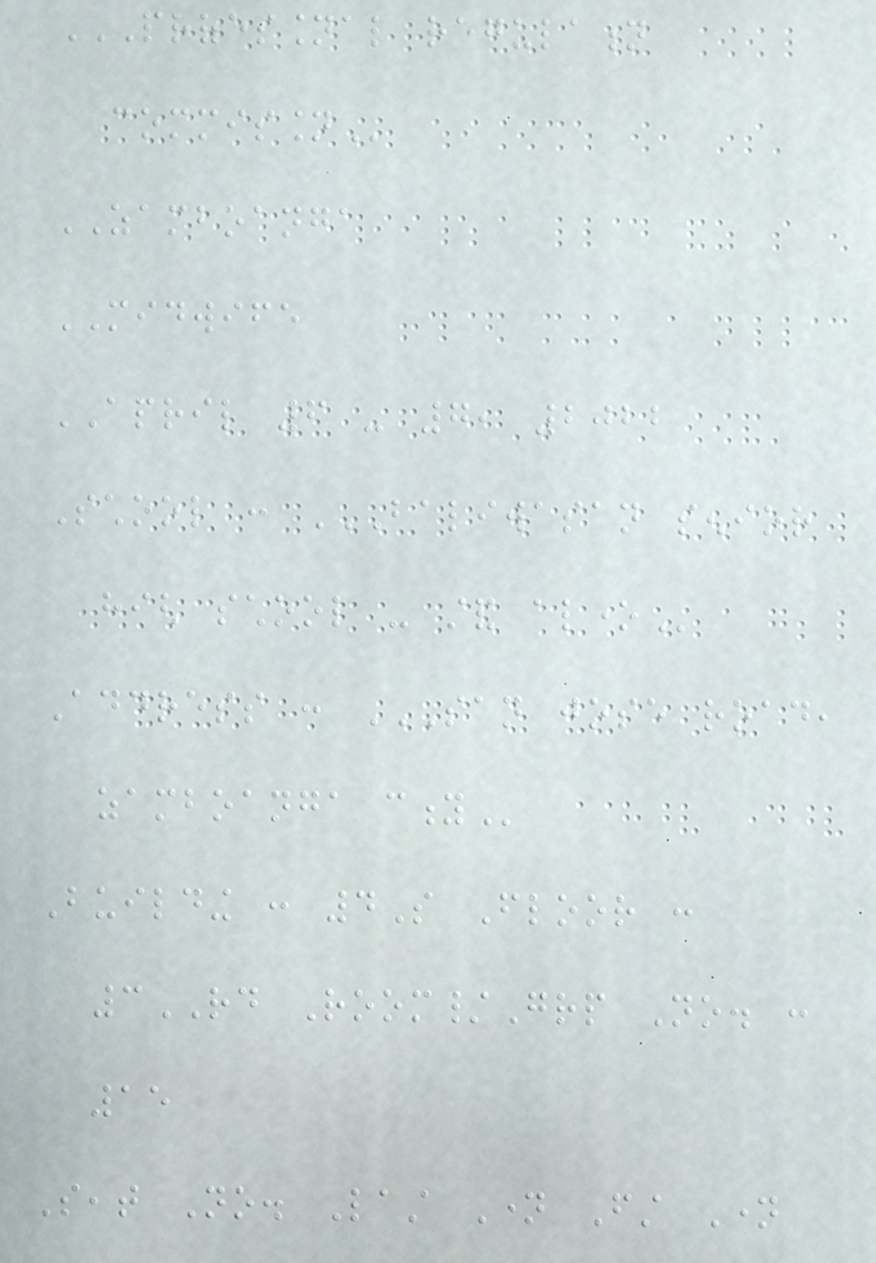PROFESSIONAL REGULATION
COMMISSION
ZAMBOANGA
MIDWIFE
APRIL 6 - 7, 2022
School : BALIWASAN SENIOR
HIGH SCHOOL - STAND ALONE
Address : SAN JOSE ROAD,
ZAMBOANGA CITY
Building : 4S Floor :
3RD Room/Grp No. :
15
Seat No. Last Name First Name
